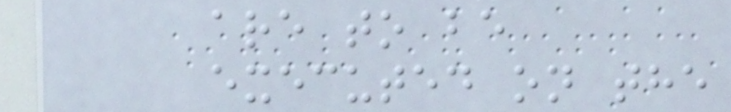are to be
executed on the
